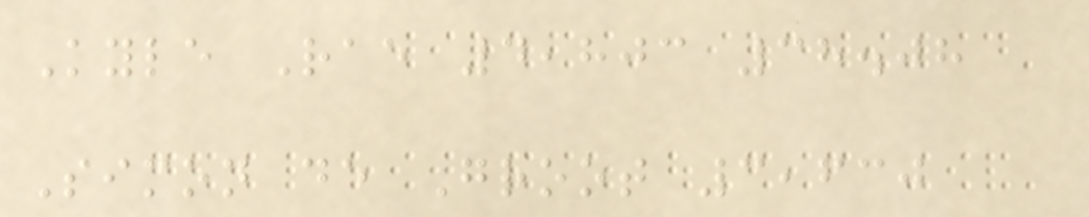Kyle Rae 4,803 38.08
Simon de Groot 3,630
